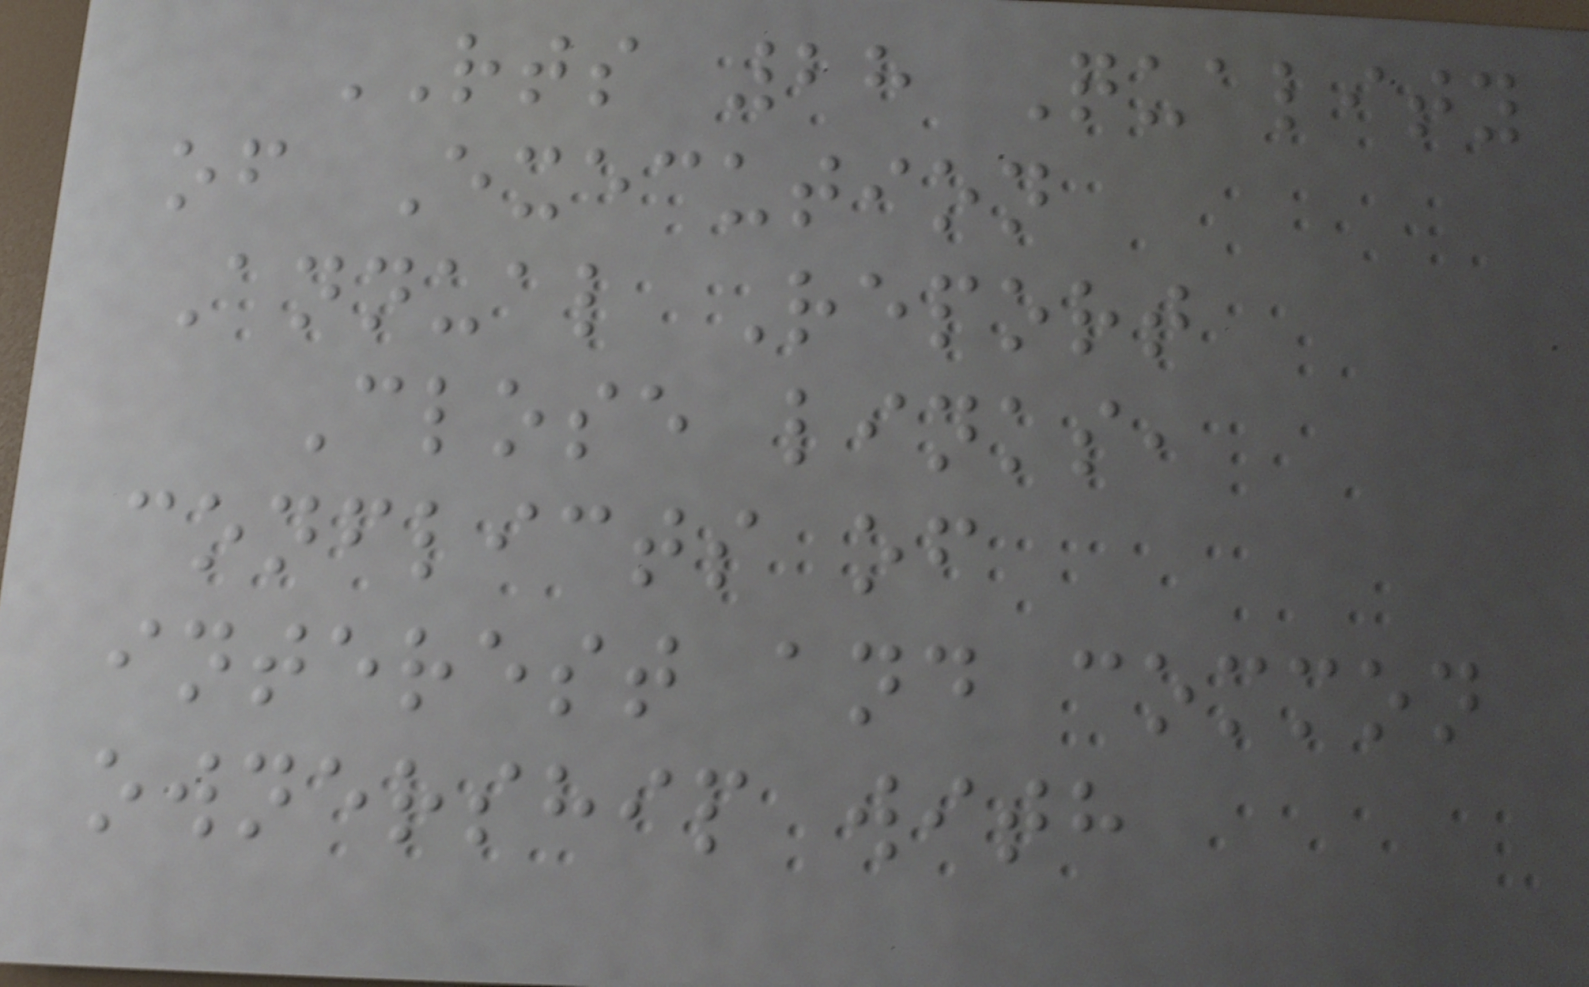RTS 28 Quality
of Execution
Annual Report
Close links,
conflicts of
interest and common
ownership with
